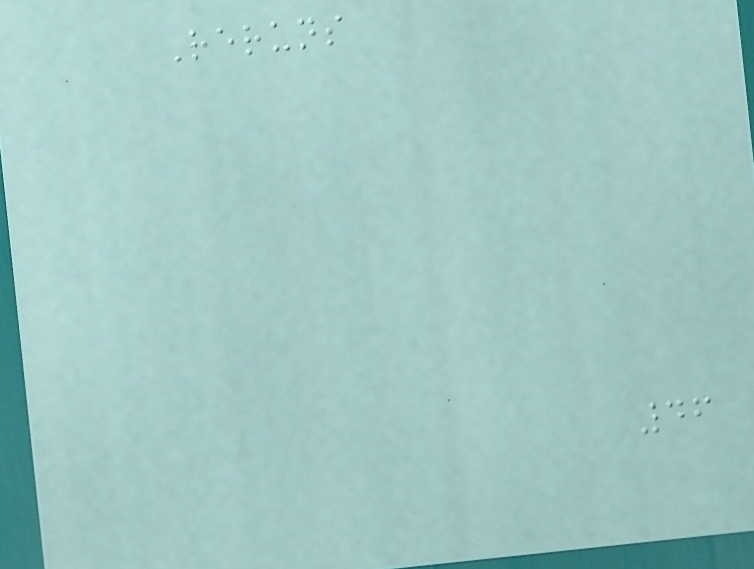Reruns
46
